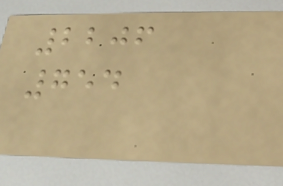2206
754
